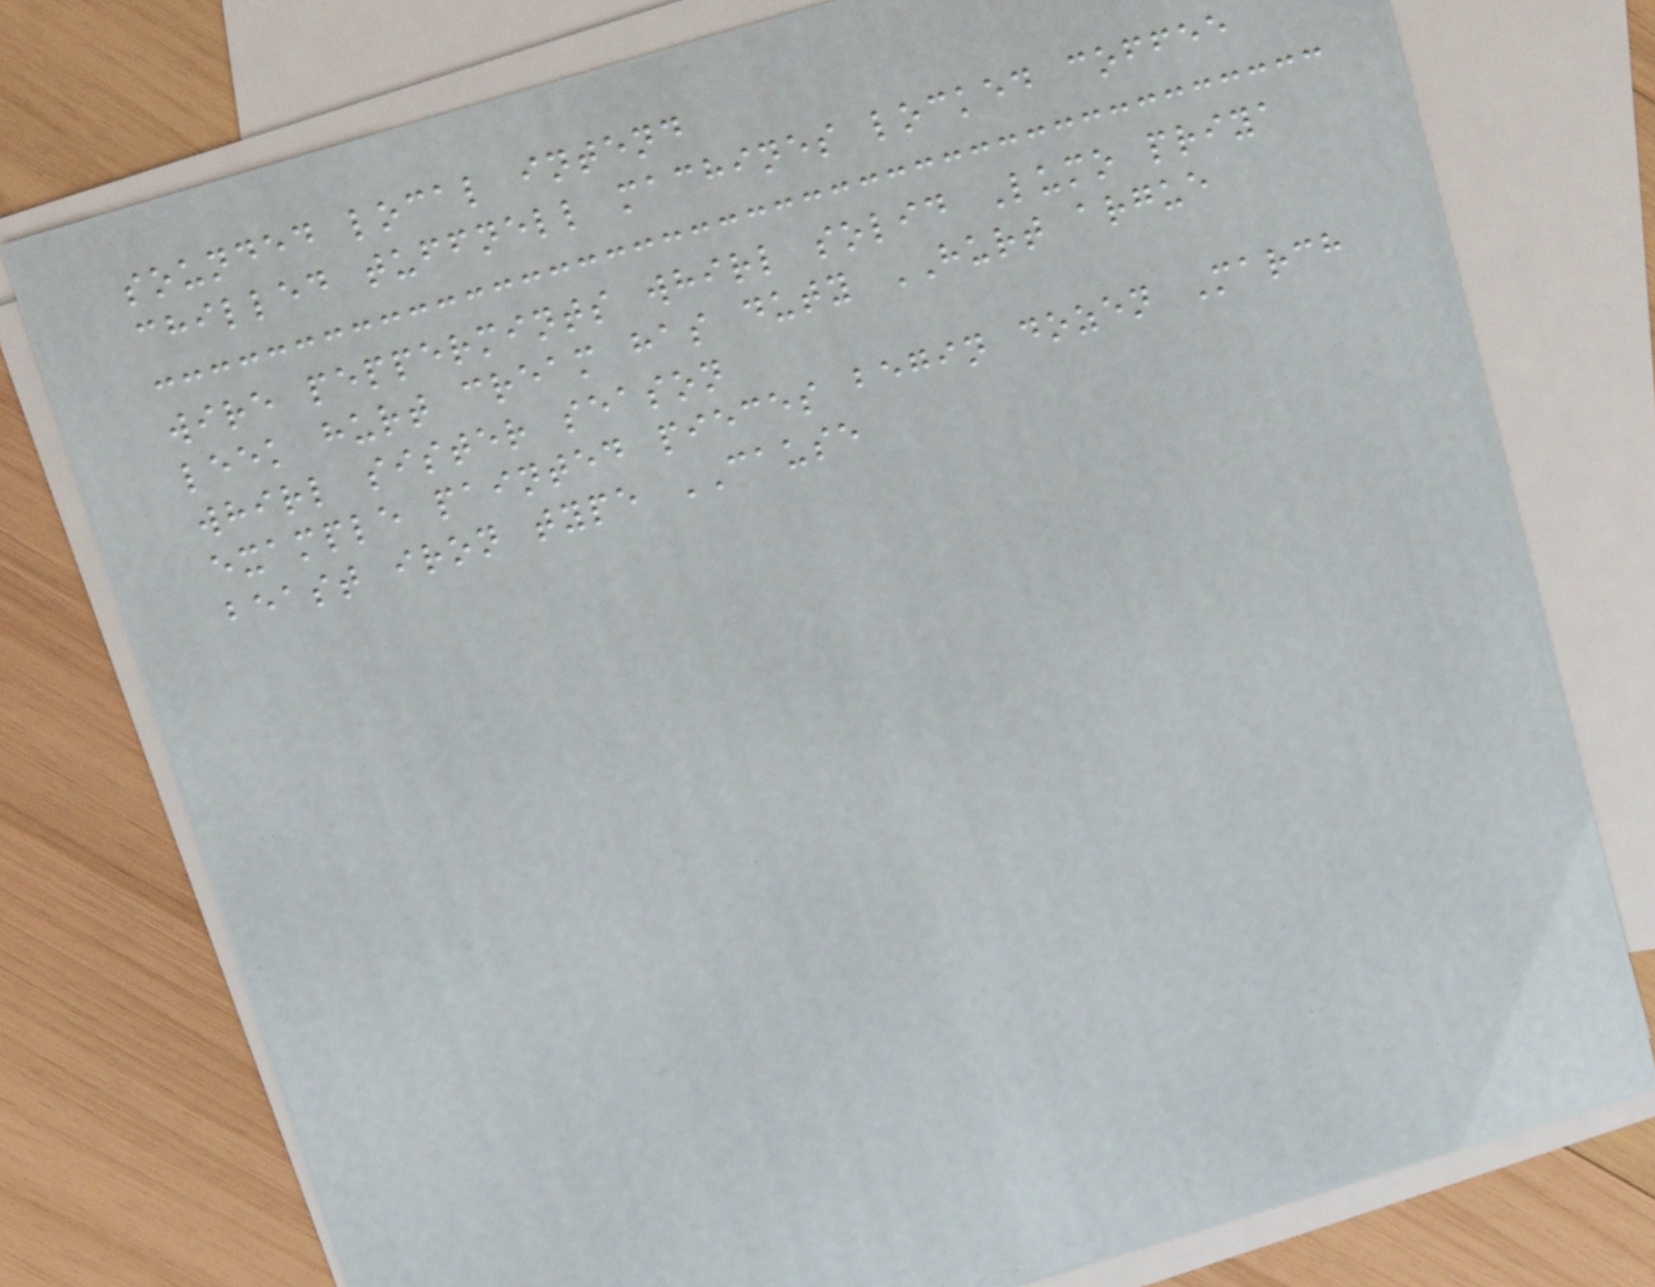sounded local intend
chilled tuffnell machines locked coffee
wire peppermints whirl solid Lumo priya
leek hurt cream has duty HURT argue
whirl sister season
example painted pieces begin dozen March
beast iron type CAUSE
